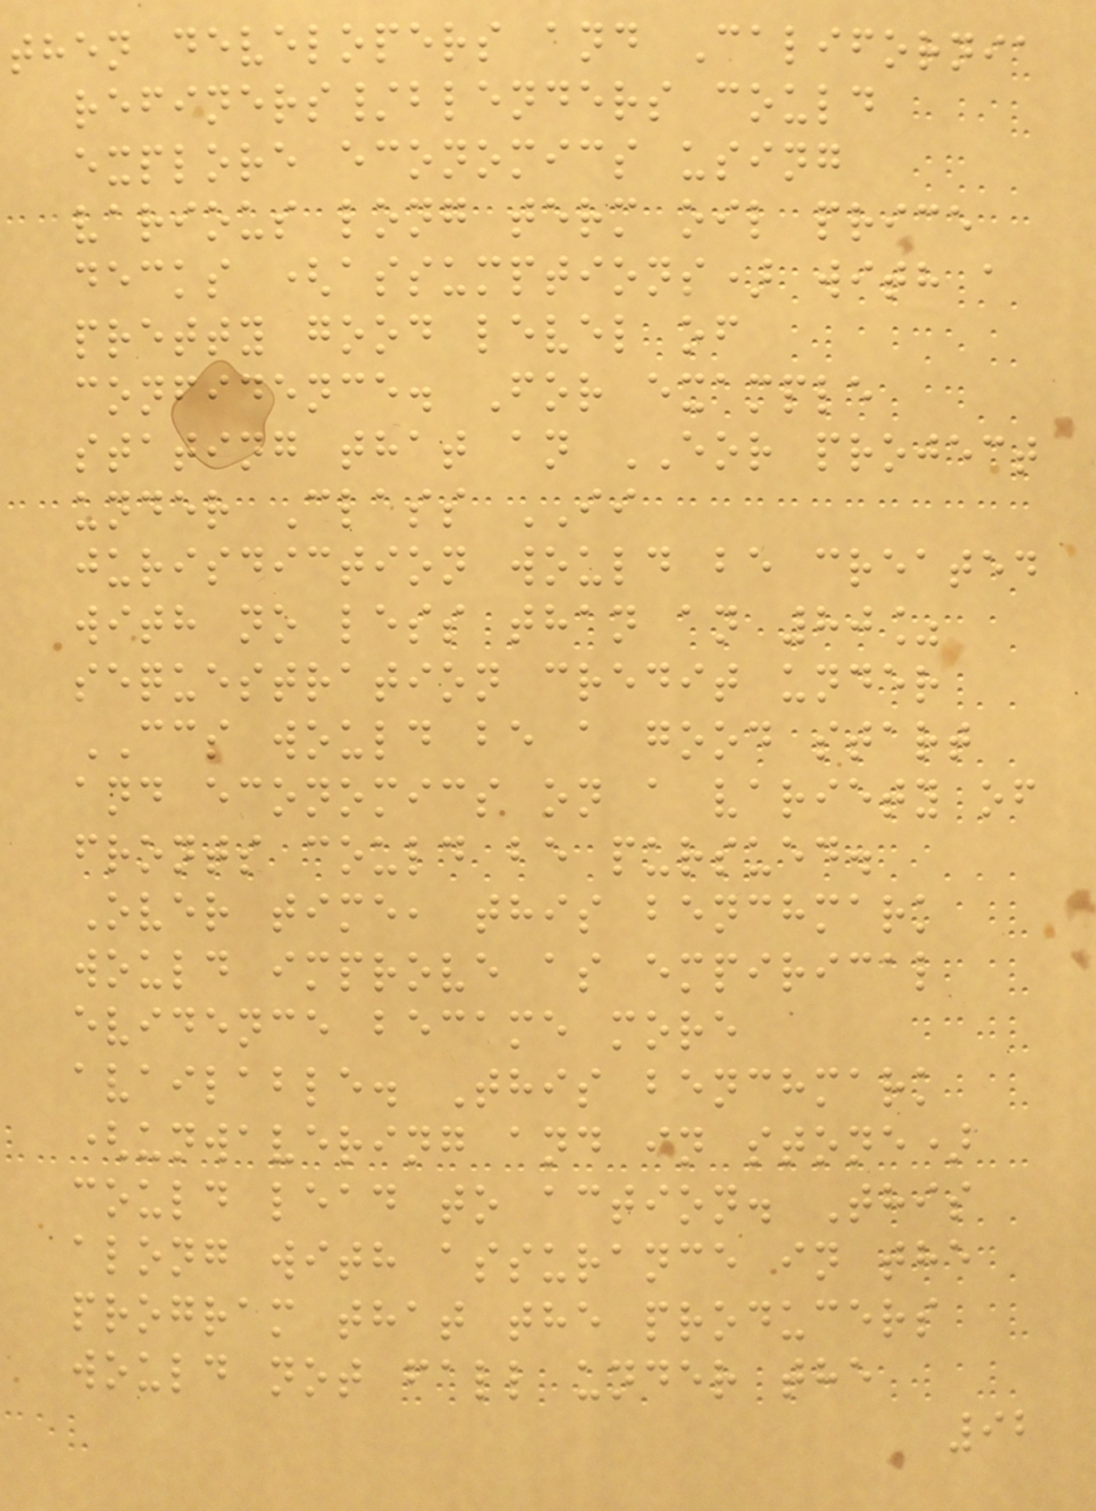then developers and California
refiners/blenders could
explore economics using
various long term oil price
decks (assumptions) with a
pretty good level of
confidence. For example
stating that an EOR project
under Class II
jurisdiction would be created
with no less than an 80%
sequestration credit under
CCS would be a good start
and economics on a variety of
fronts could be pursued.
Over time, this benchmark
would improve as empirical
evidence became more
available. This benchmark
(unwavering and in stone)
could lead to action. This
along with assurance in the
program that the producers
would not fall under the
92
